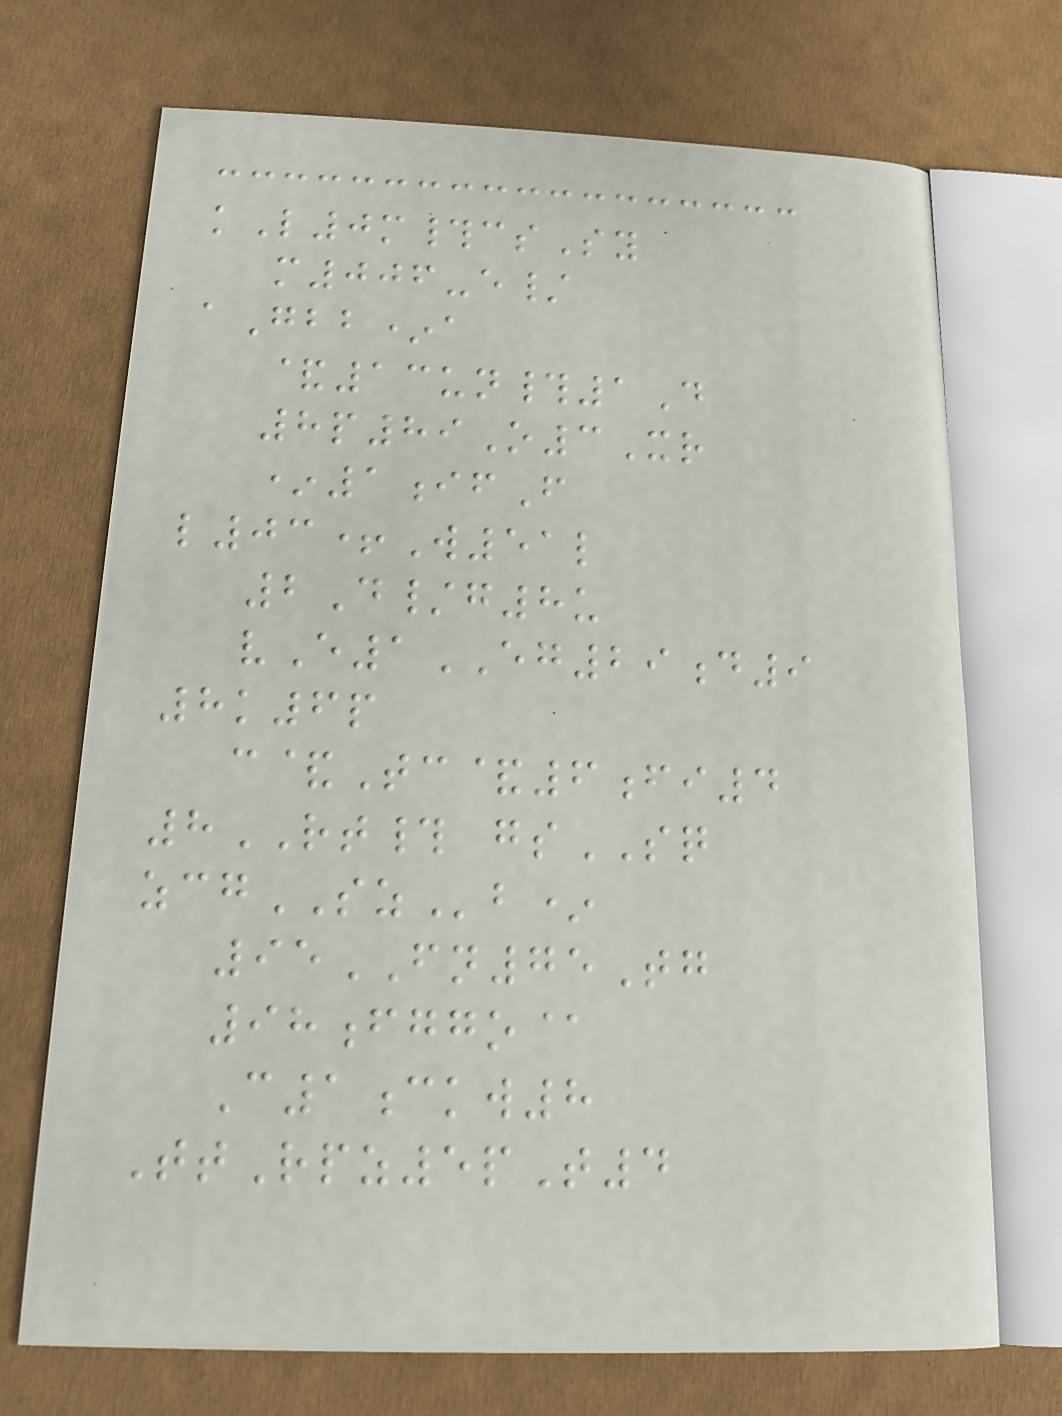kL0m#csSy
m006-e/
aGbb*a
&13un#1D
8p89O3Xr
*1ifF
l03+W51l
2D/g8u
vE1EG29d9
8k6p
c&Tc&6fi4
8RT# gsSQ
zcgSZb*
95FN75Tg
98fggo@
C1ckw8
TtRpz5pT4
